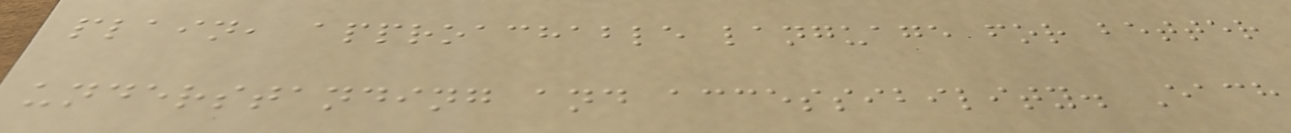plain, approachable language for better
understanding and accessibility. Each
